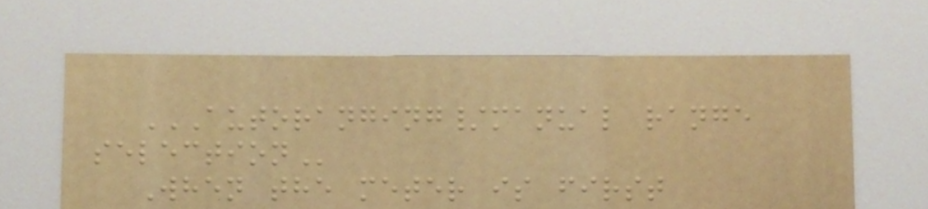AUTORANGING/MANUAL RANGE
SELECTION
When the meter is first
